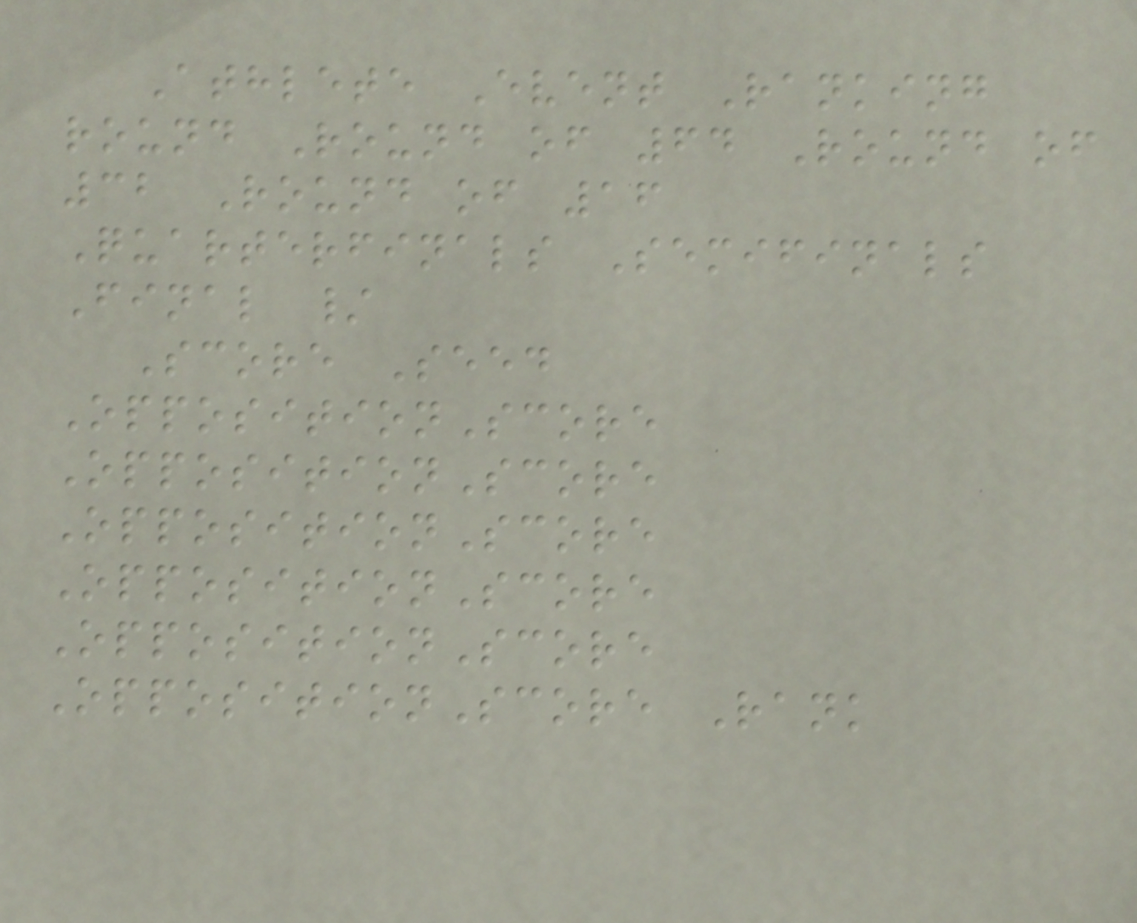Athlete Event Ranking
round Round of 64 Round of
32 Round of 16
Quarterfinals Semifinals
Final /
Score Seed
OppositionScore
OppositionScore
OppositionScore
OppositionScore
OppositionScore
OppositionScore Rank
